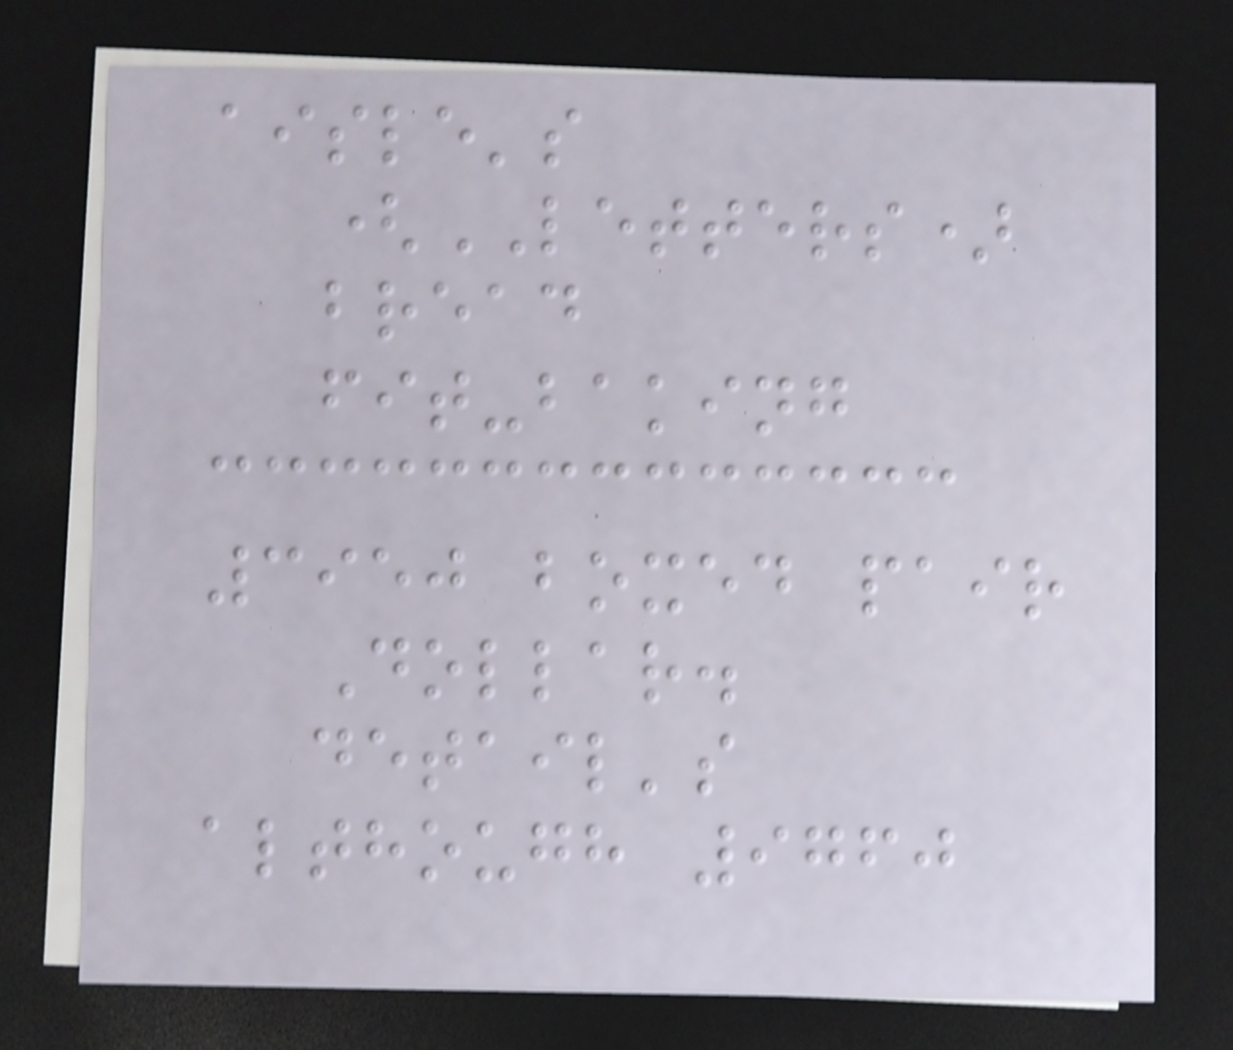aisle's
(LETTERS)
bread
fit-baking
3950 boxed pair
Dollar.
detail's
although 9760
